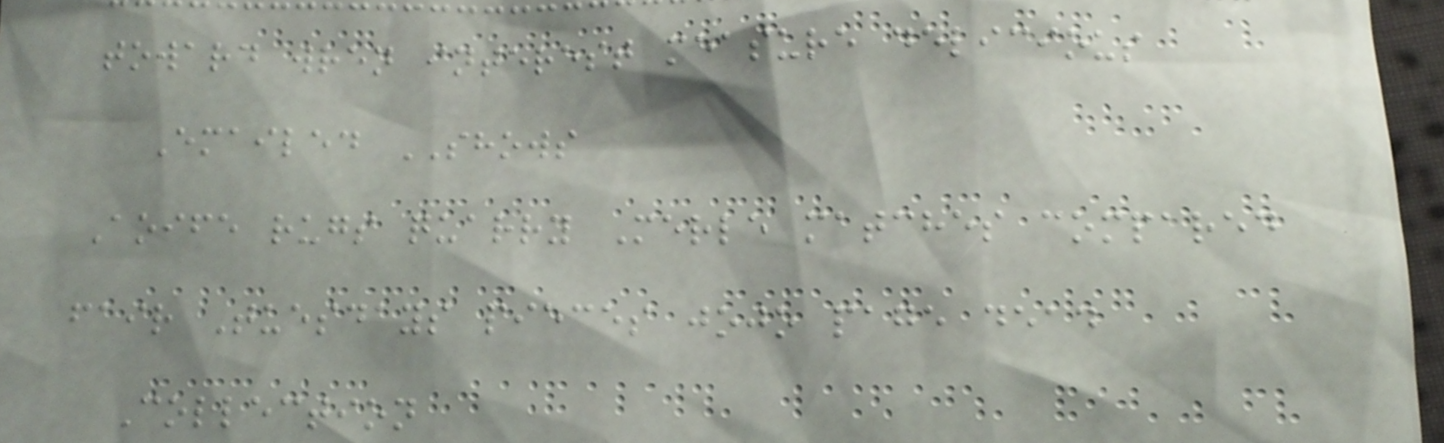toward wren interest measure delicious
Emailed SHOWS
Aoife rugs quarry Merle matches compared
fair Tuesdays pieces jojo page dead
Collection
